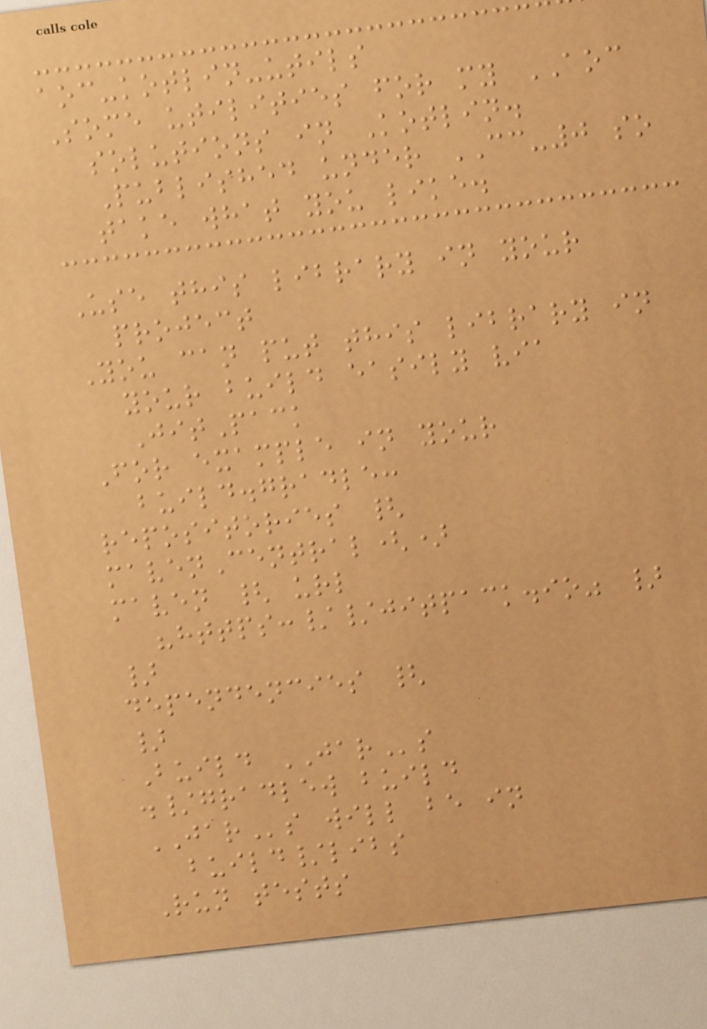aoc-kotlin-utils
Some utilities for my AOC
solutions in Kotlin.
Published under CC-0 so
take what you like.
Use this library in your
project
You can put this library in
your build easily via
JitPack
For example in your
build.gradle:
repositories {
mavenCentral()
maven { url
"https://jitpack.io" }
}
dependencies {
}
Build JARs
./gradlew build
JARs will be in
build/libs
Run tests
